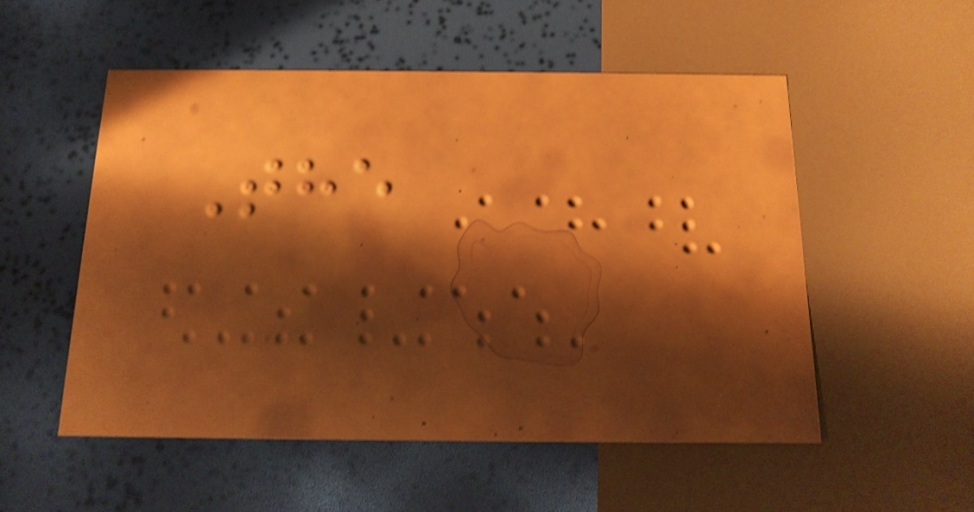The
